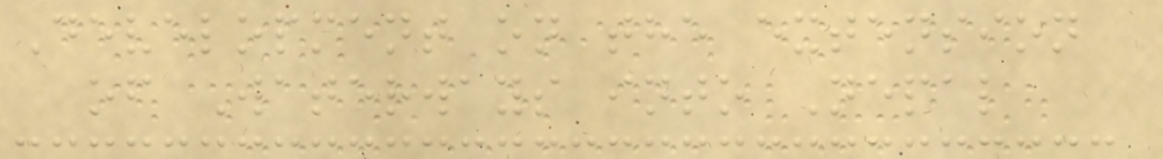Development on the extension
of Waterways into Nepal
